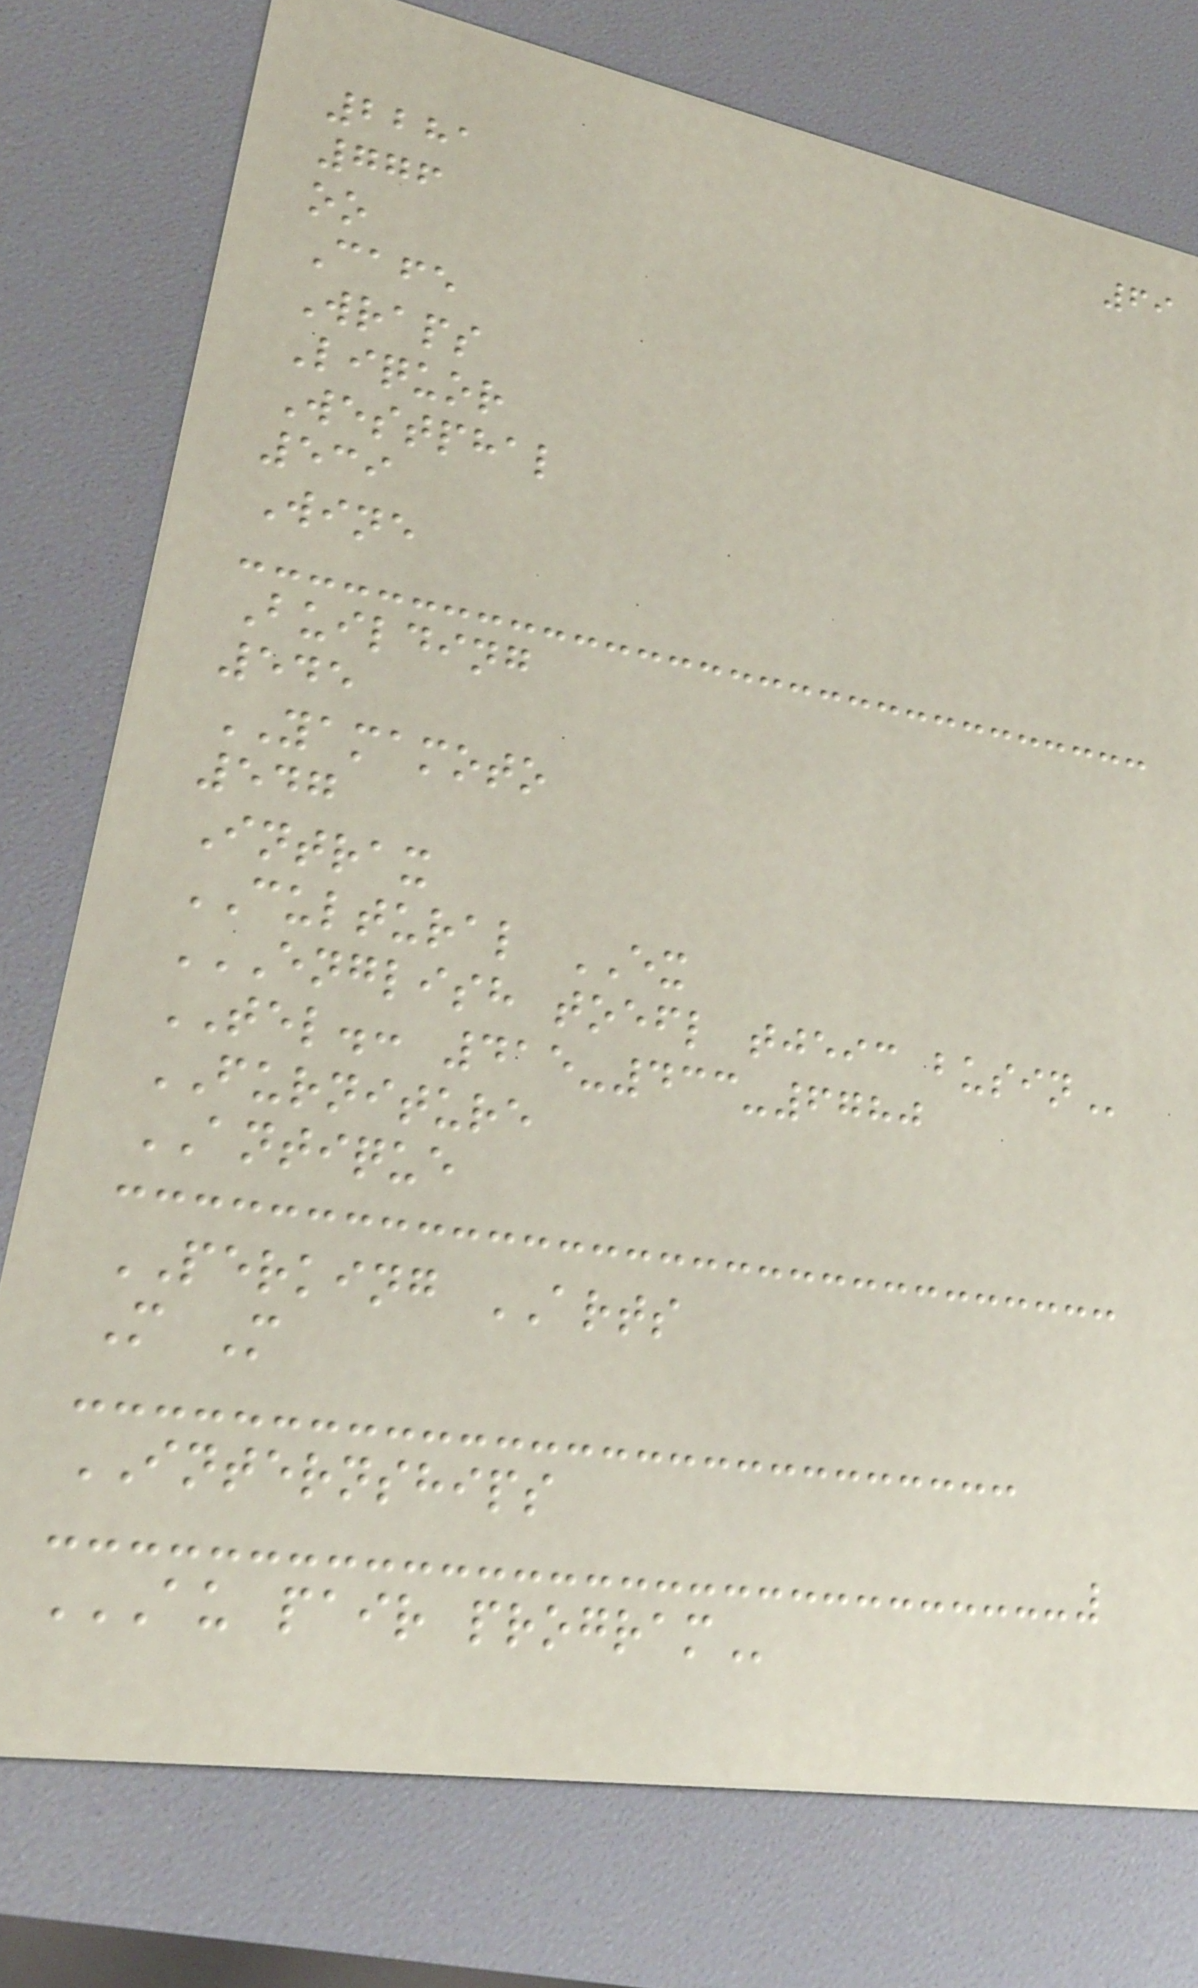69
2281
776
oo
Cafe
Wraps
Liquor
Westphal
539
Wine
Building
545
YAMAMOTO
547
Intrax
CULTURAL EX
ENGLISH TOEFL TJEIC BUSIN
TEL.: 415-433-6780
FURNITURE
ANTIQUE
PERKING ARTS
M M
INTERNSHIPS
AU PAIR PROGRAM
